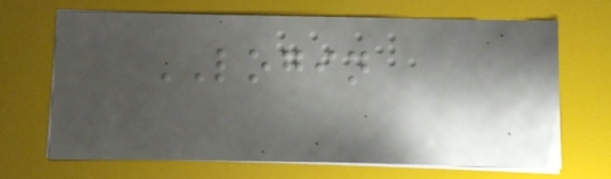LOGIN
